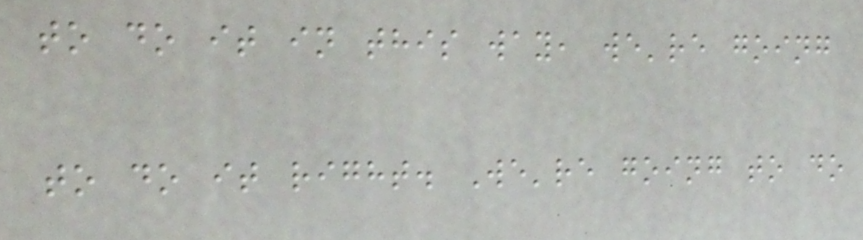to do it in this way, we're going
to do it right. We're going to do
